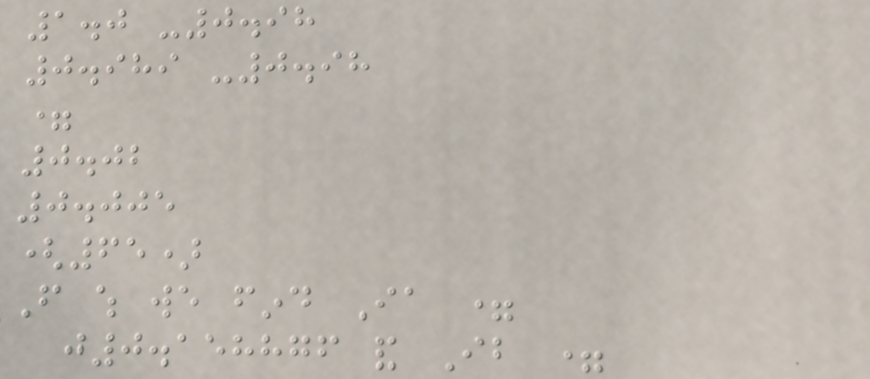1.0 -0.98
0.989 -0.98
=
0.02
0.005
(65)
From which we find Ia =
j0.158876 and Ib =
